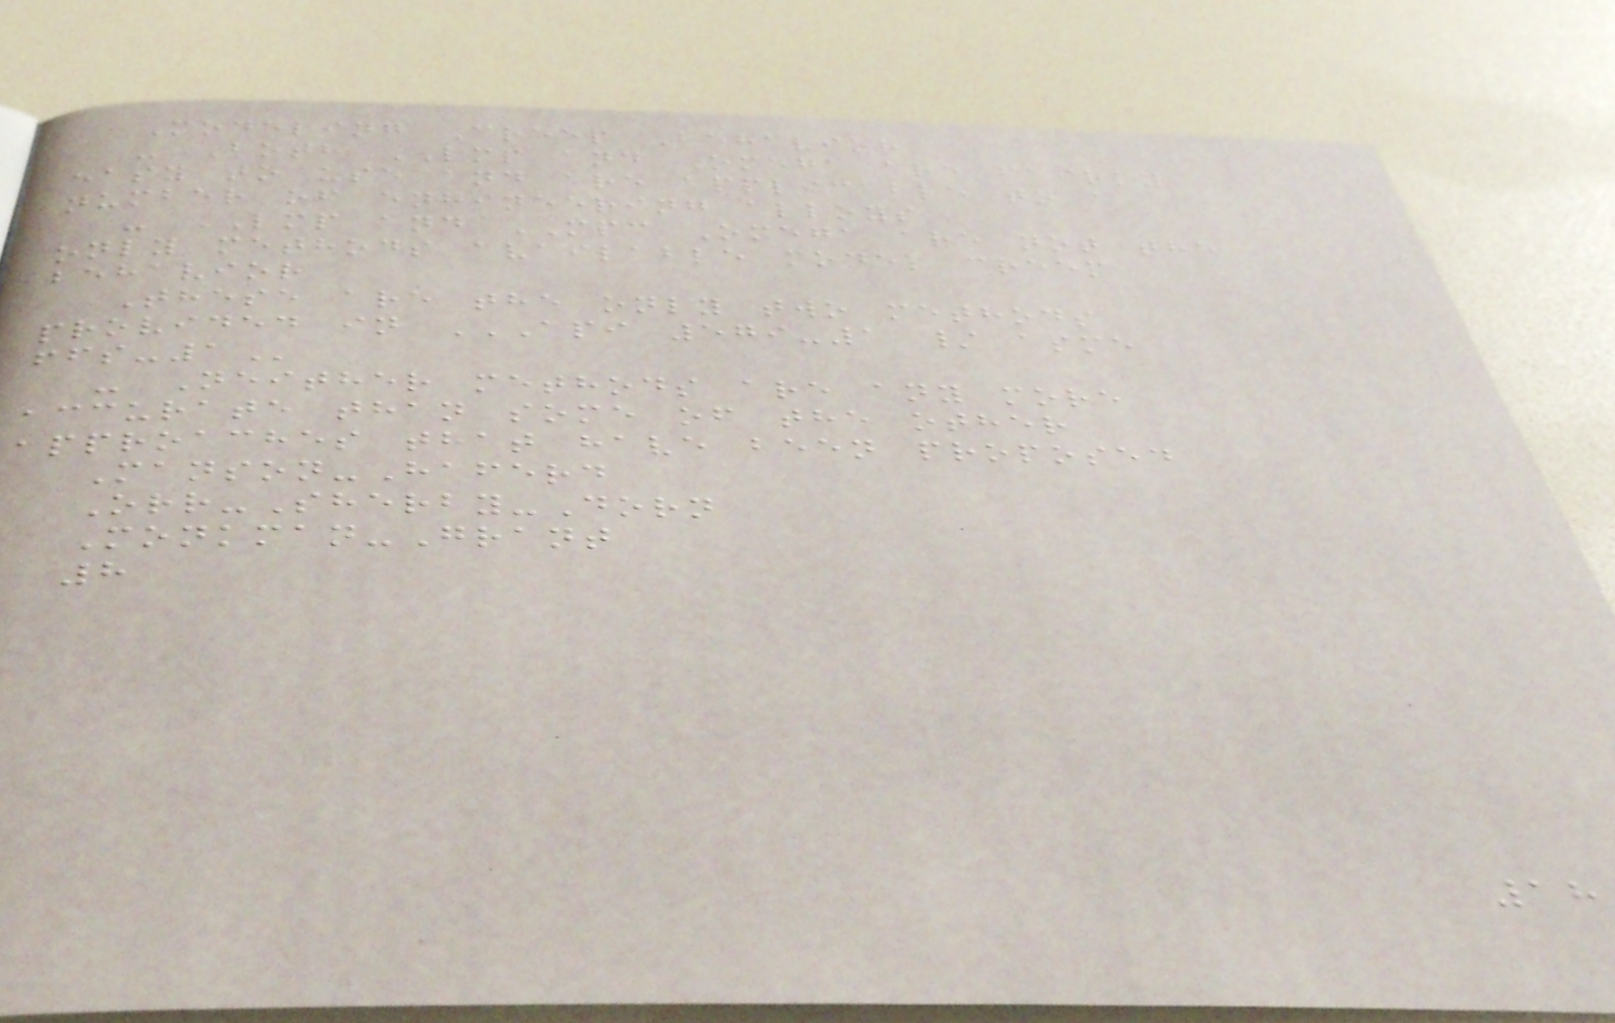Modeling Creep Behavior
- Both LMP and Omega are fairly
easy to use and are applicable to a
number of engineering alloys
- LMP and MPC Omega are not the
only methods available model creep
behavior
These are the only two methods
provided in API 579-1 / ASME
FFS-1
- Neither methods are any more
accurate than some of the other
approaches that have been proposed
Manson-Haferd
Orr-Sherby-Dorn
Monkman-Grant
8
18
